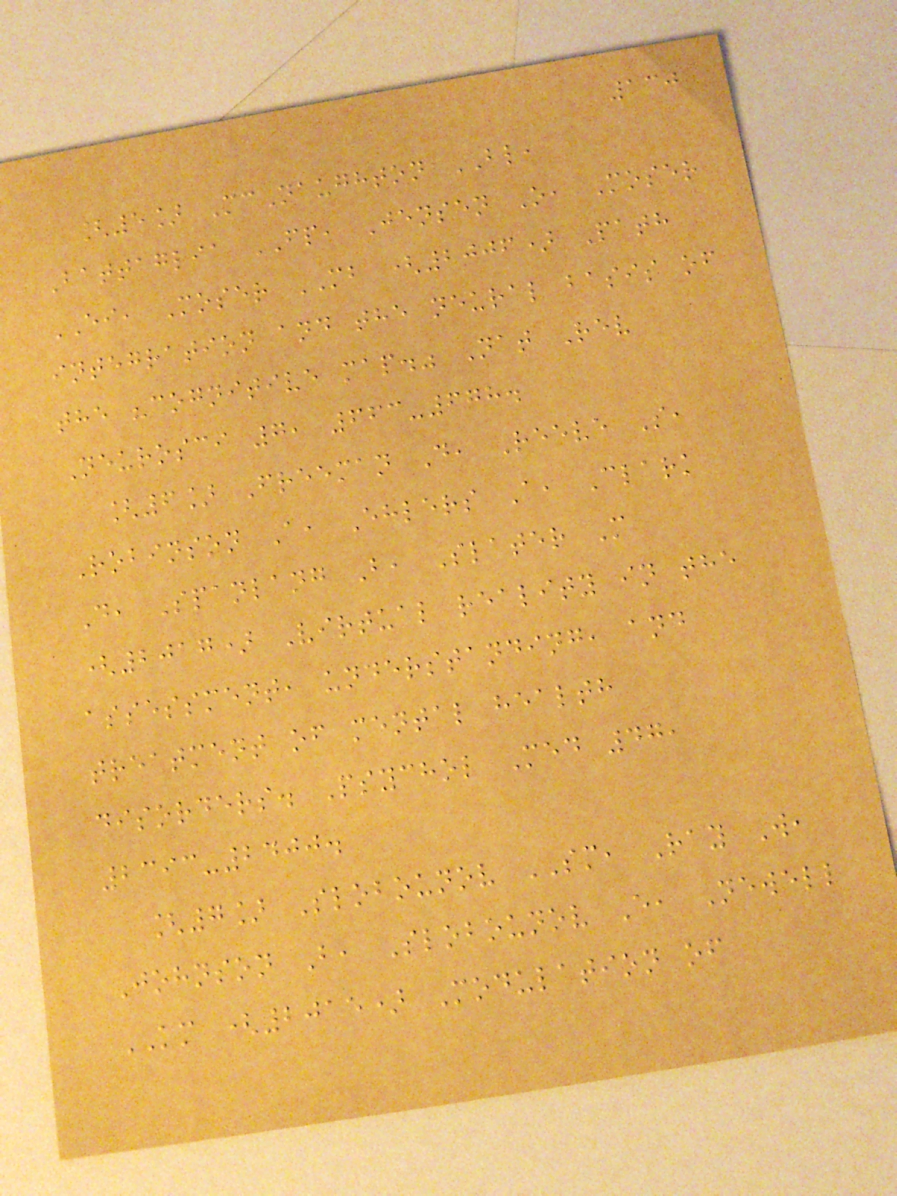130
[5] McNaughton BL,
Battaglia FP, Jensen O, Moser
EI, Moser MB (2006) Path
integration and the neural basis of
the "cognitive map." Nat Rev
Neurosci 7, 663-678.
[6] Freeman D, Reeve S,
Robinson A, Ehlers A, Clark
D, Spanlang B, Slater M
(2017) Virtual reality in the
assessment, understanding, and
treatment of mental health
disorders. Psychol Med 47,
2393-2400.
[7] Slobounov SM, Ray W,
Johnson B, Slobounov E, Newell
KM (2015) Modulation of
